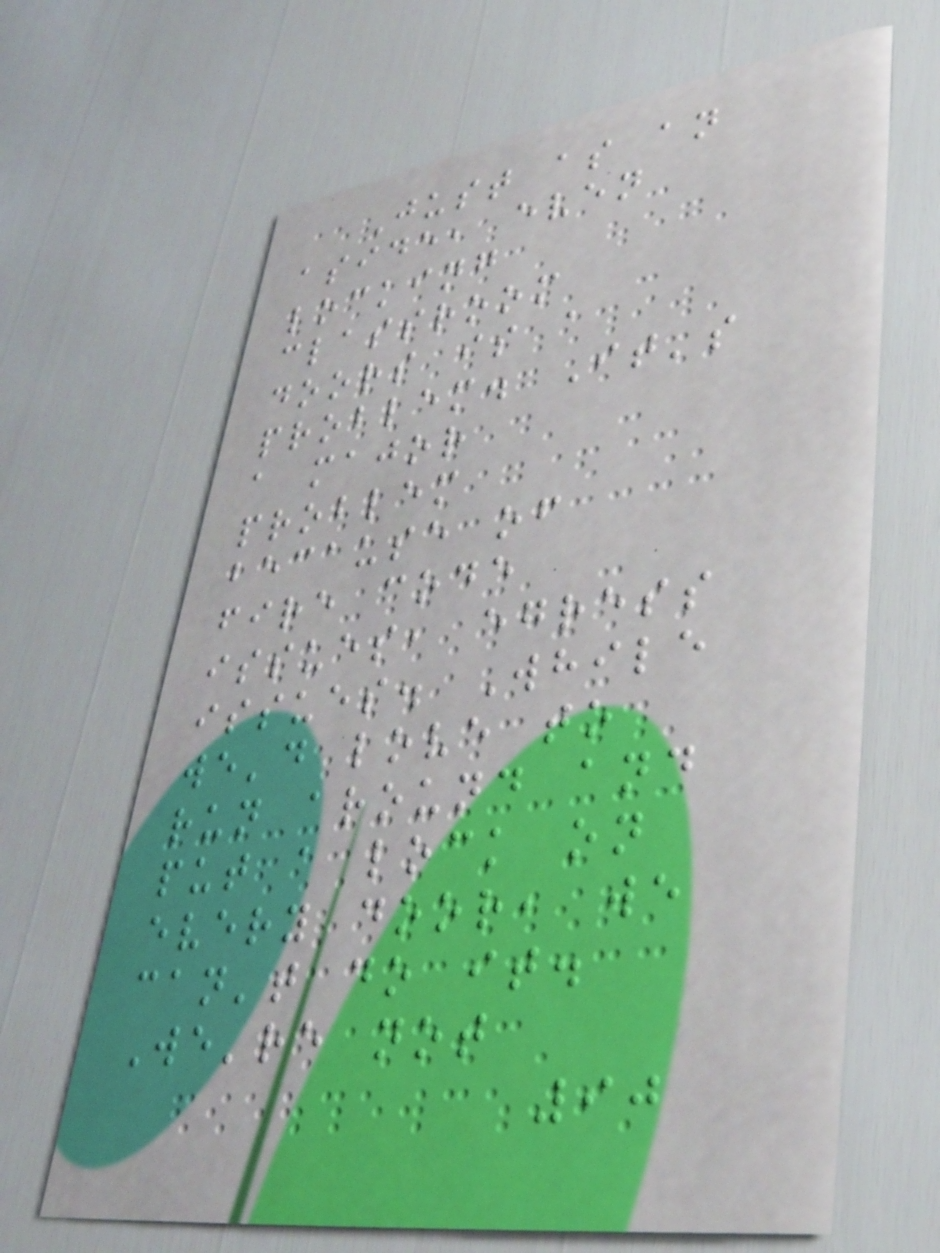Just as an
aside, even
locking
classroom
doors is a
problem. It's
a major
problem
because of
fire code
issues, egress
issues. While
we'd love to
run around and
put a lock on
every door, we
can't do it.
We're not
90
